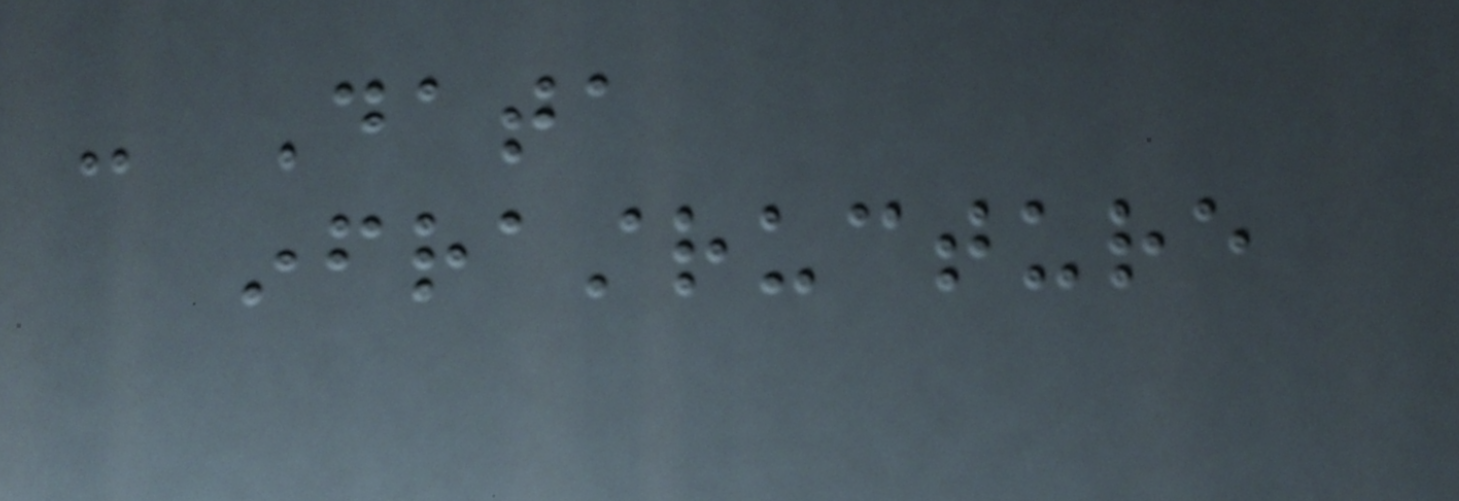- Data
infrastructure
